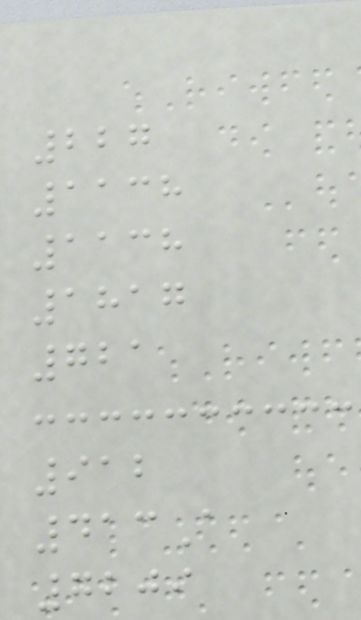227
1138
1138
1817
721
912
413A
7209
